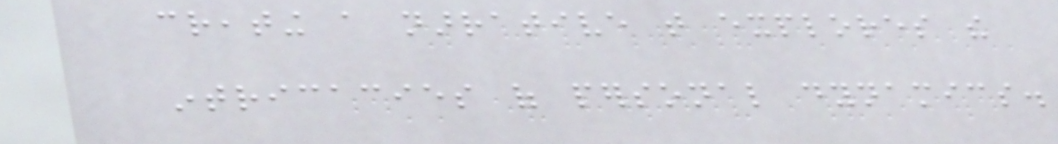creating a narrative that explores the
intricacies of personal dynamics.
